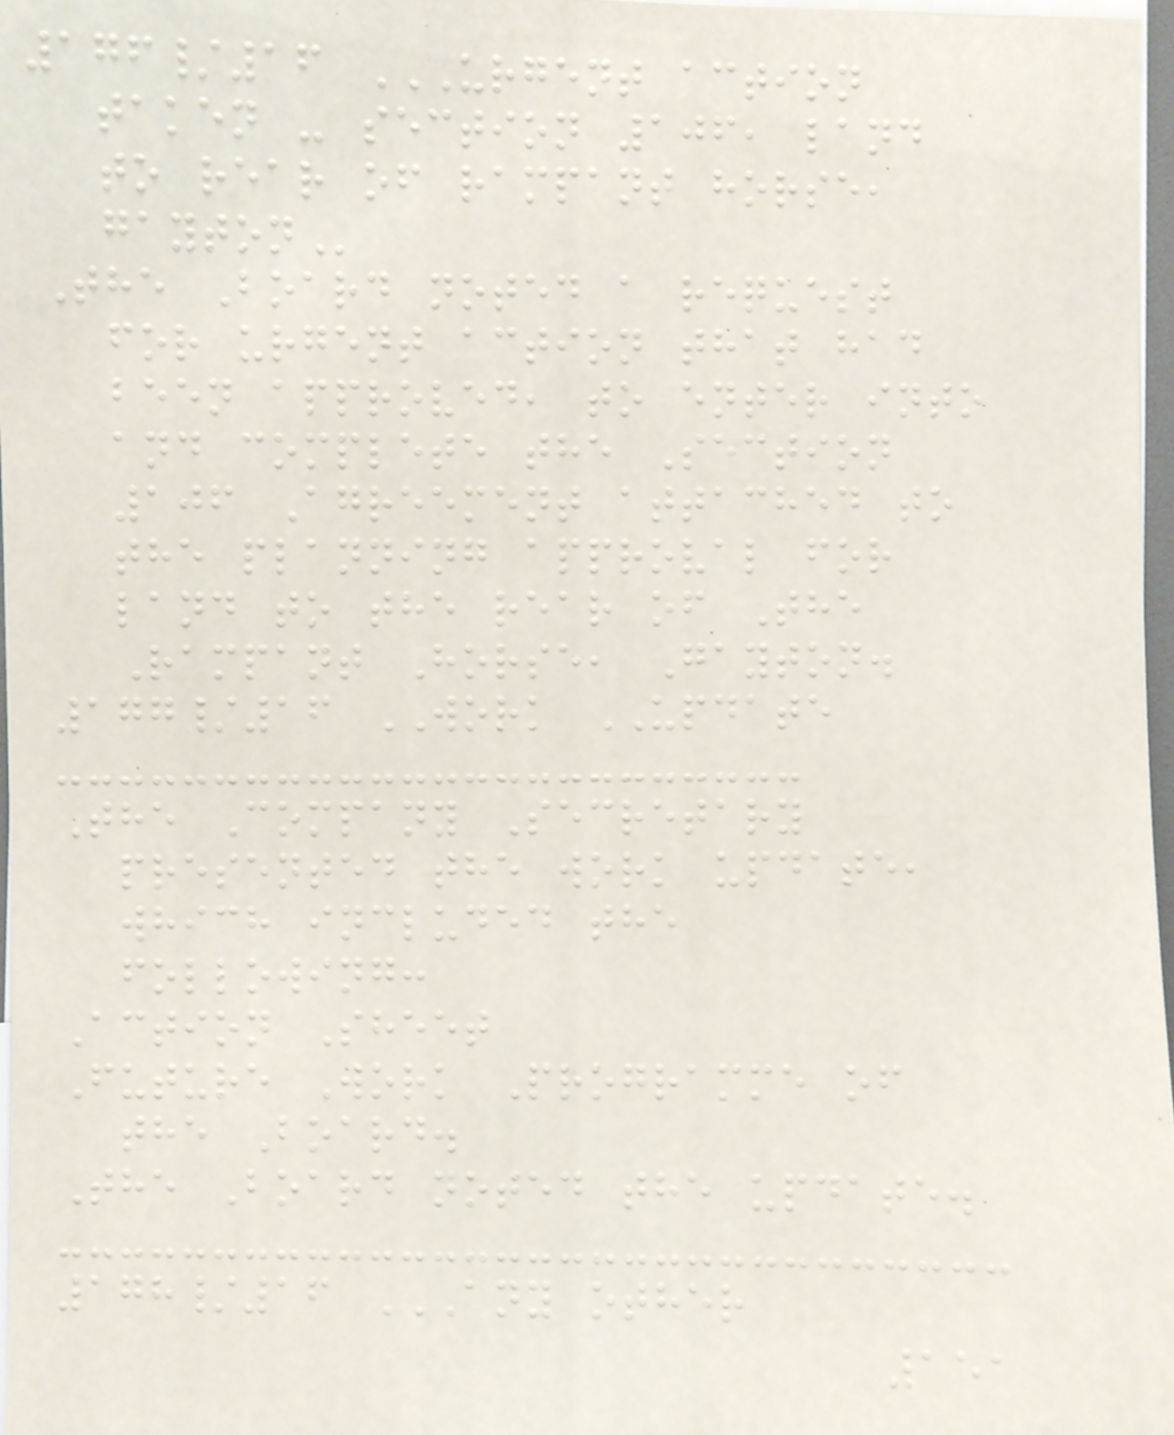176/16 URGENT ACTION
TAKEN - SECTION 106, LAND
TO REAR OF RAMPANT HORSE,
GAYTON
The Board noted a request
for urgent action that had
been approved, to enter into
and complete the Section
106 Agreement attached to
the planning approval for
land to the rear of The
Rampant Horse, Gayton.
177/16 WORK UPDATE
The Company Secretary
presented the work update,
which included the
following:
Action Sheet
Future Work Programme of
the Board.
The Board noted the update.
178/16 ANY OTHER
151
